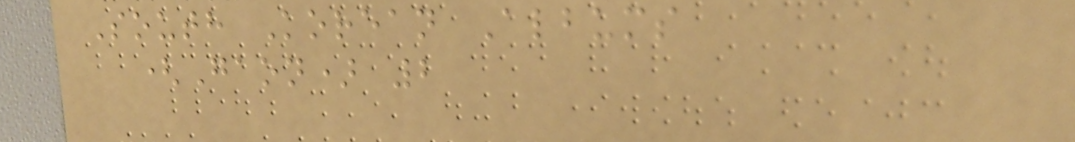South Korean Albums
(Gaon) 2
